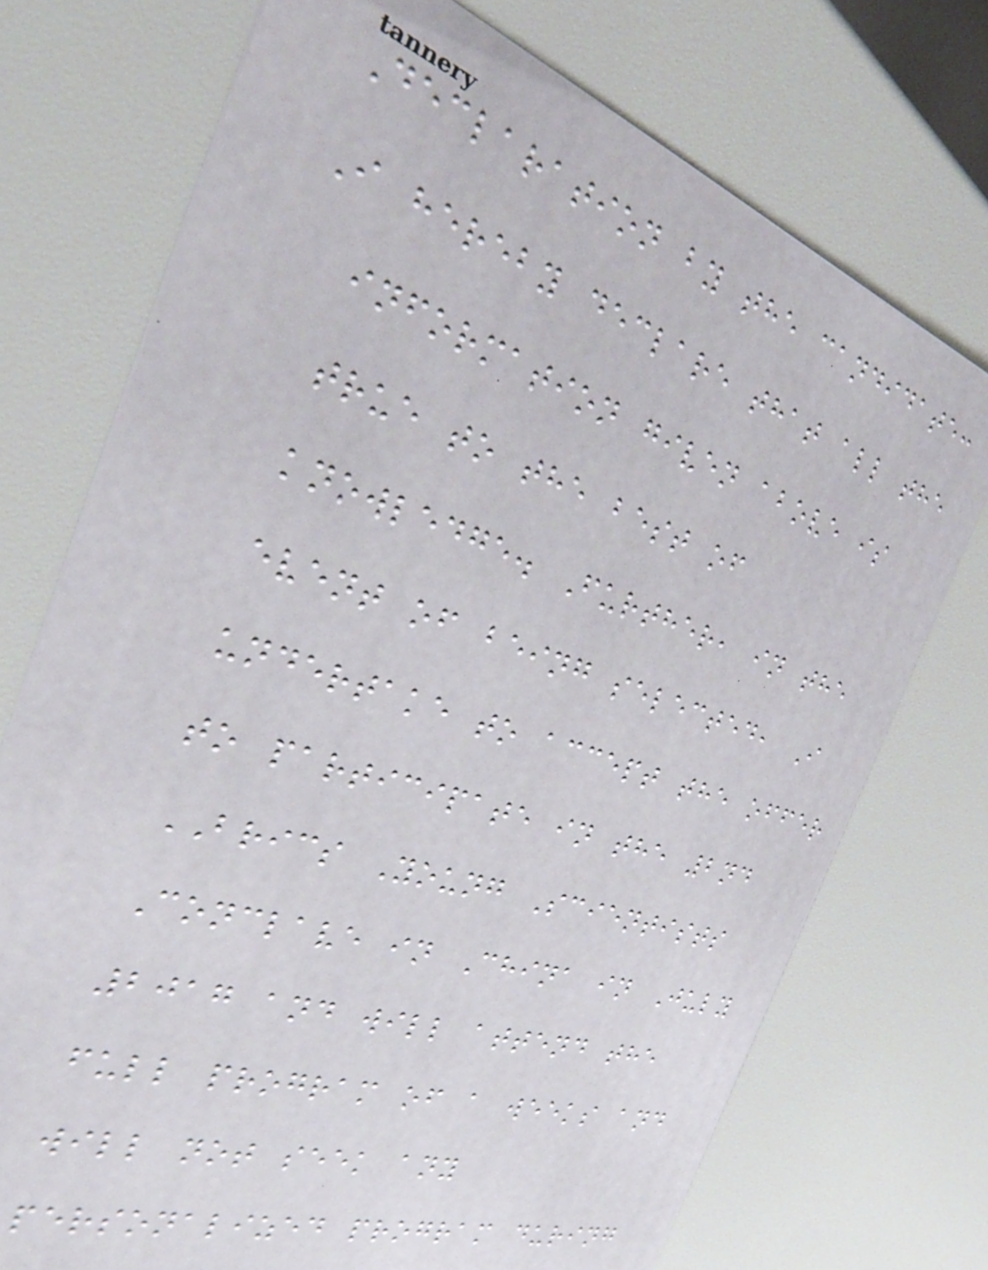Declaration by the candidate:
I hereby declare that all the
information given above is
true to the best of
knowledge. Further, in the
event of being selected, I
undertake to accept the offer
to participate in the 2nd
BRICS Young Scientists
Conclave in China in July
2017 and will attend the
full program of a weeks and
will not seek any
personalized program during
